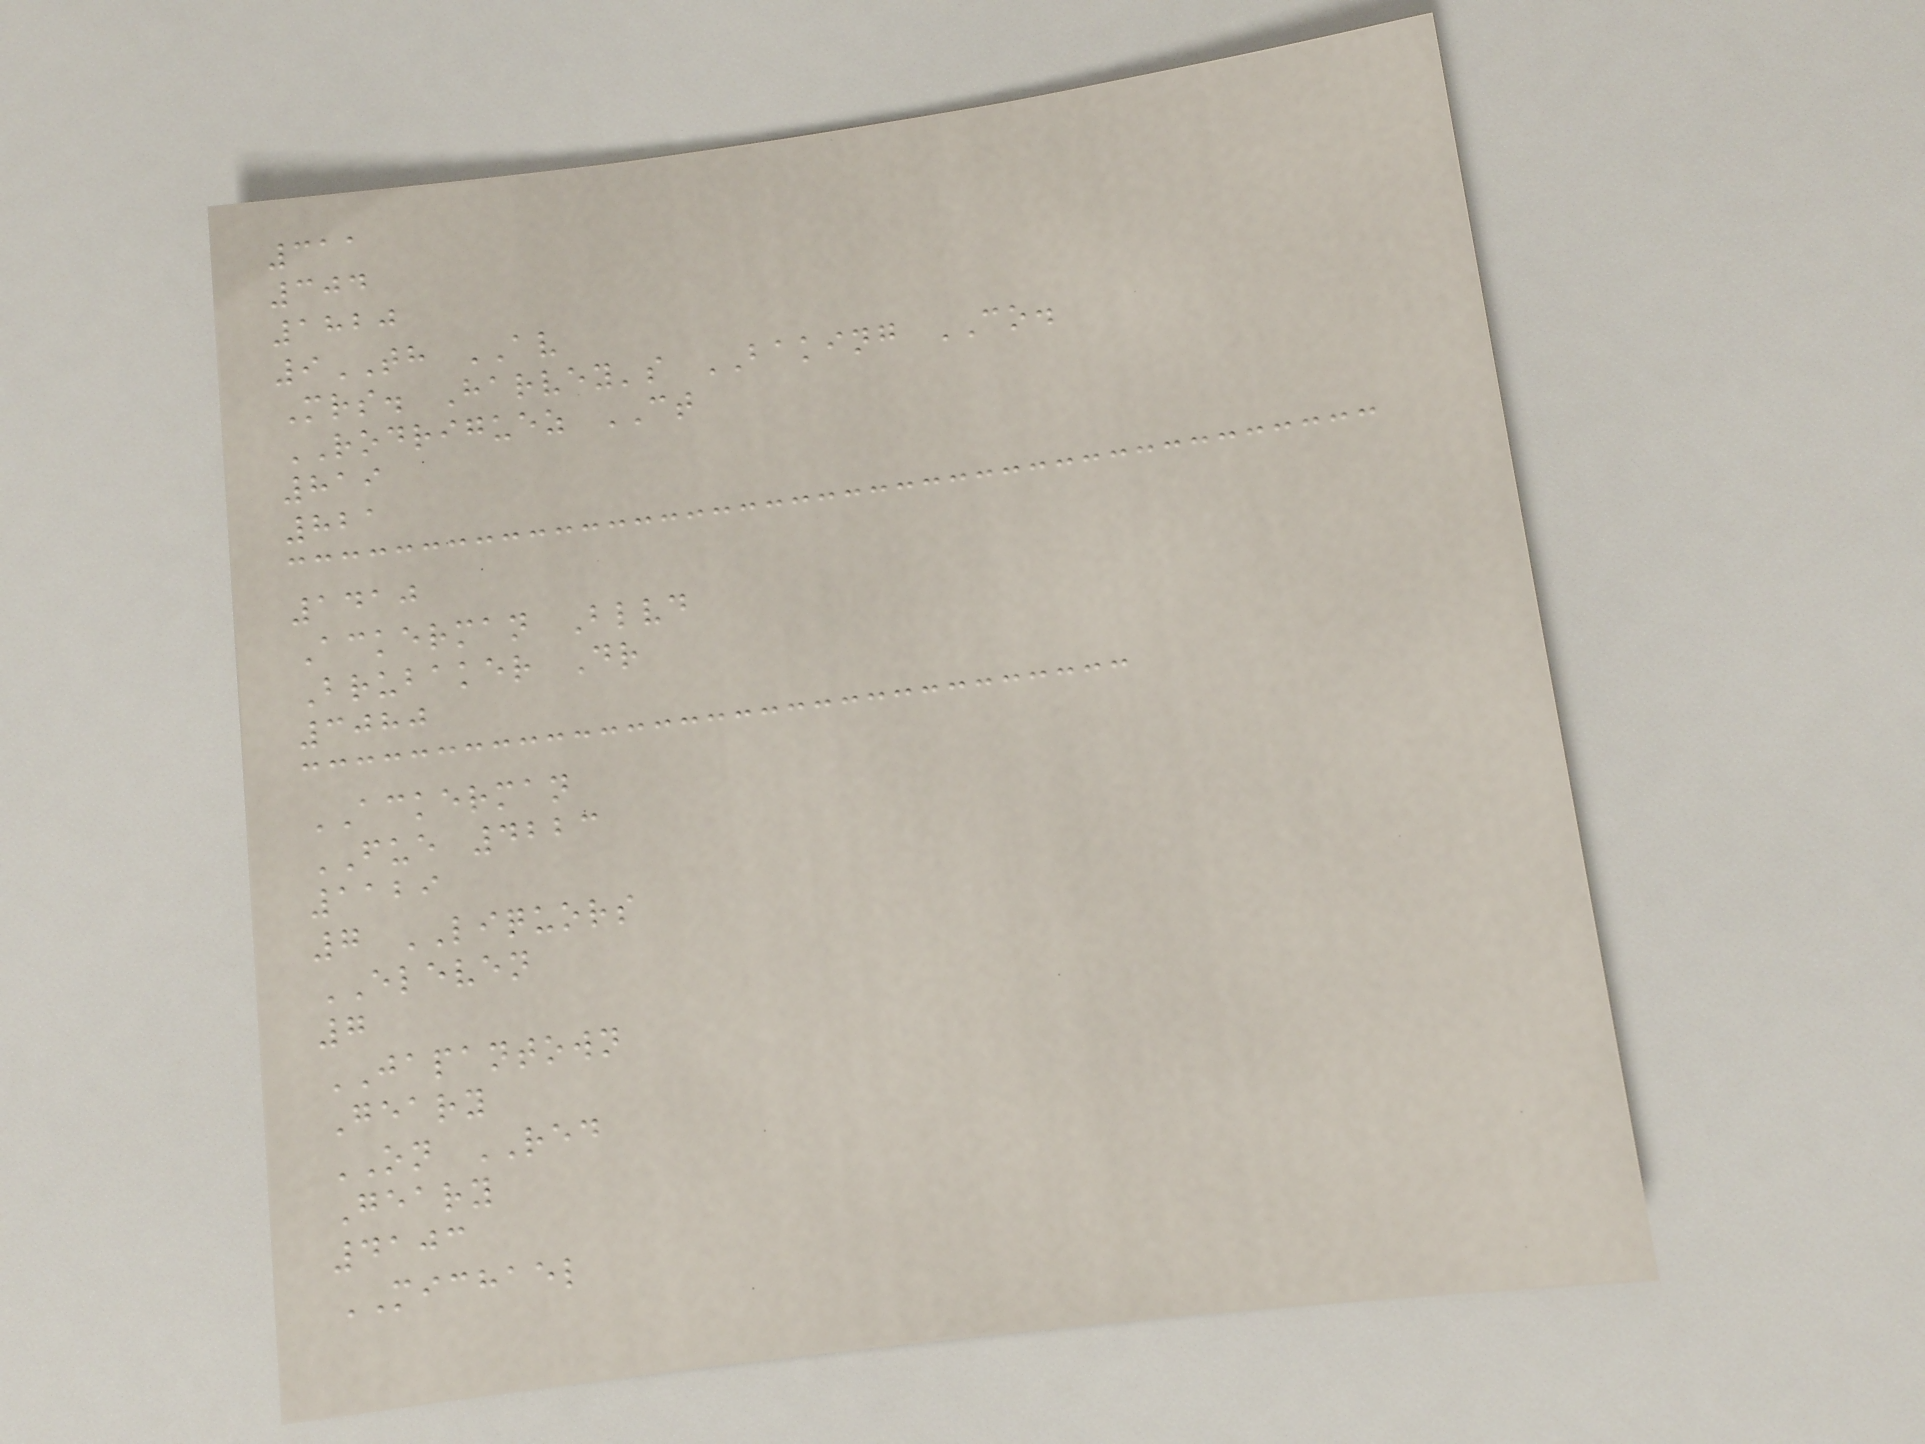311
304
1820
9TH AV
Mrs. Harvey's BAKING CO.
RODRIGUEZ CT
819
821
1410
Ackerman Blvd
Brubaker Dr
3080
ACKERMAN
FUE 4223
1129
7 LIQUORS
ELEVEN
7
JAPANTOWN
Geary
ON RED
Geary
4103
MICHAEL
